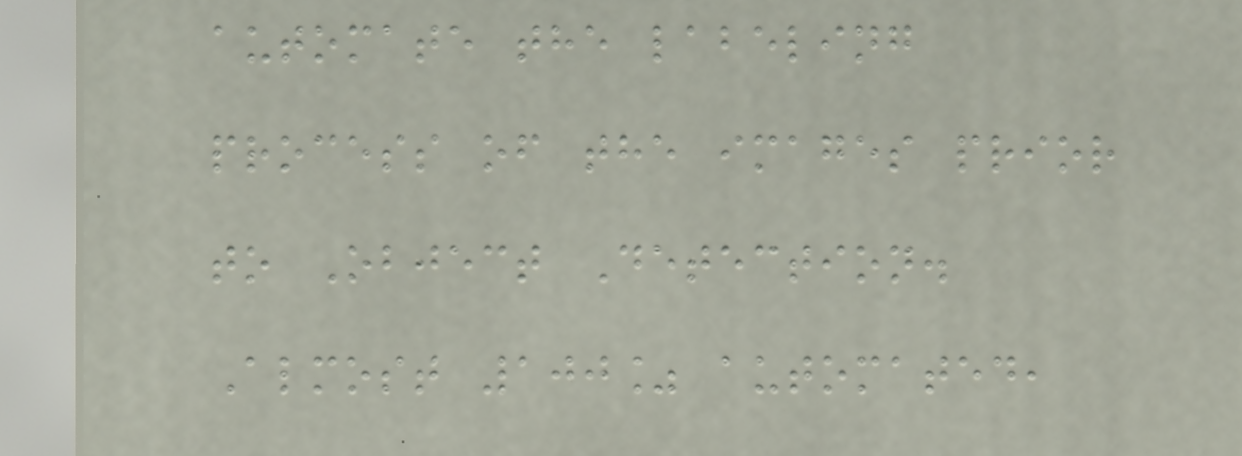automate the labeling
process of the images prior
to Object Detection.
Almost 100% automated,
